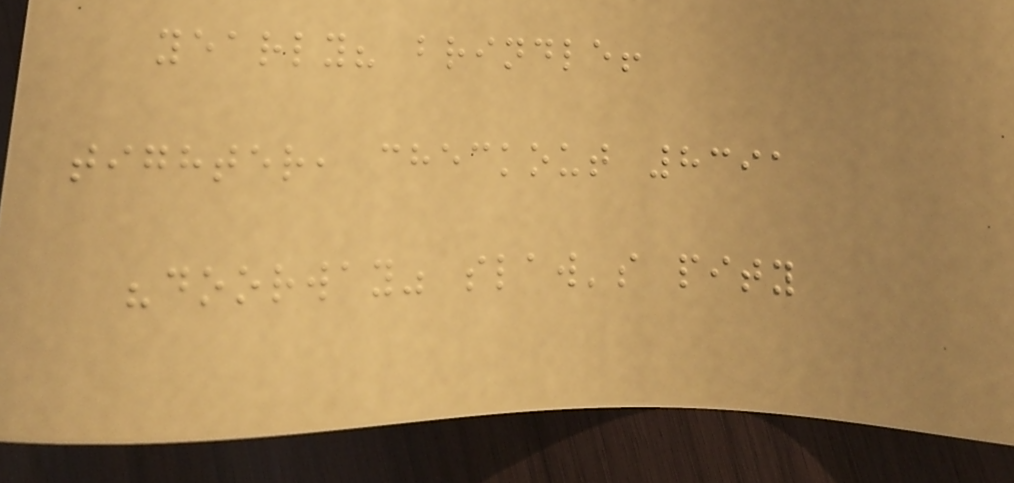yearly? brindle!
tighter, checkout 8391
"doorway" slaw's pity
